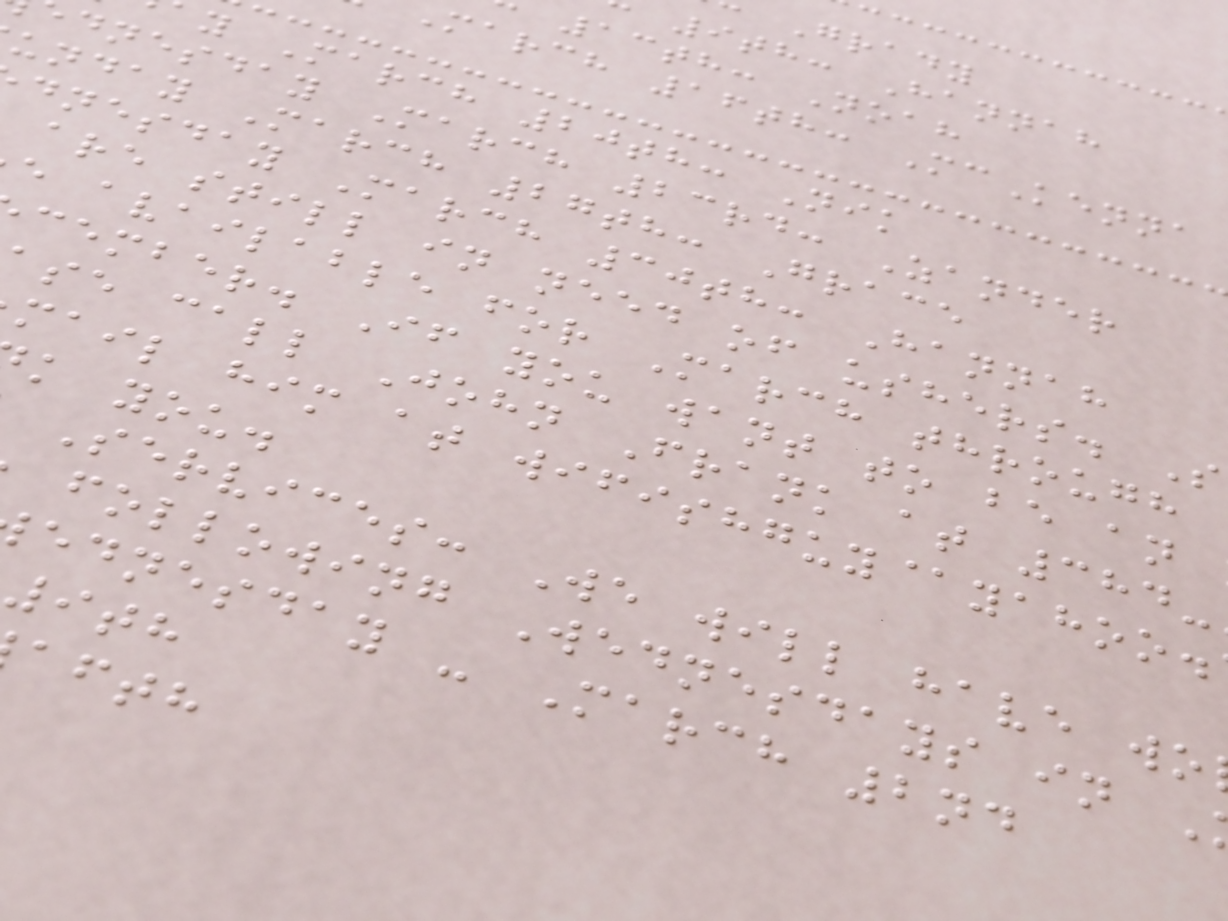9th: Hannah
13th: Noah
march 16th: McKenna
y March 20th: Nik
dnesday March 23rd: Zander
unday March 27th: Grace
dnesday March 30th: Hannah
are still in need of ushers. S
e available for March through
cember. If you want to be an
se call John Frank at 384-
mail him at wifishguy@yahoo.
k you.
Services: We will have wo
following Wednesdays in
ednesday - March 2nd
9th
afth
